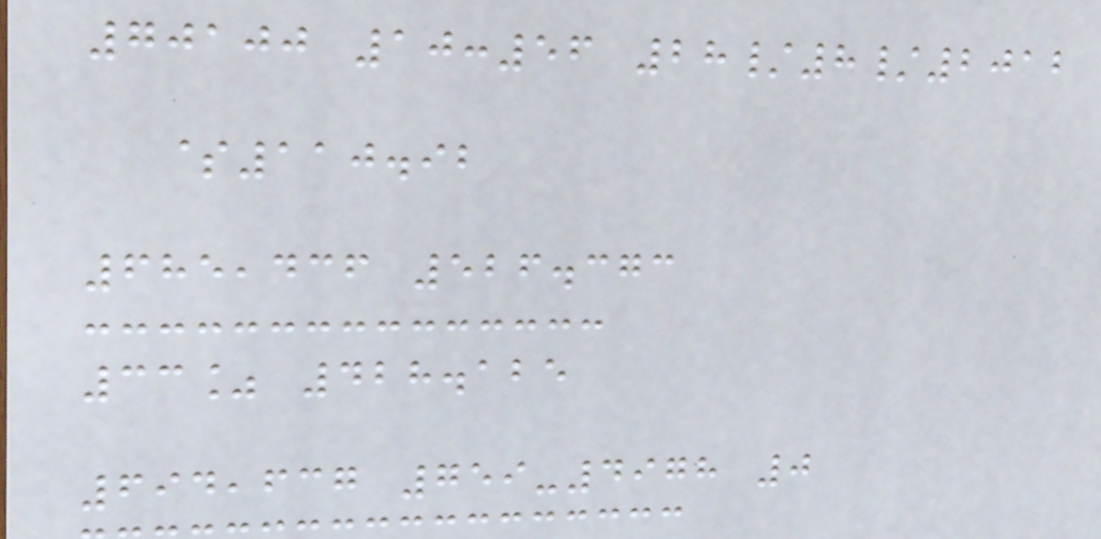70100 10:56 28/8/2012
$110.92
685,436 526.373
33% 428.125
694,637 759-4978 0
